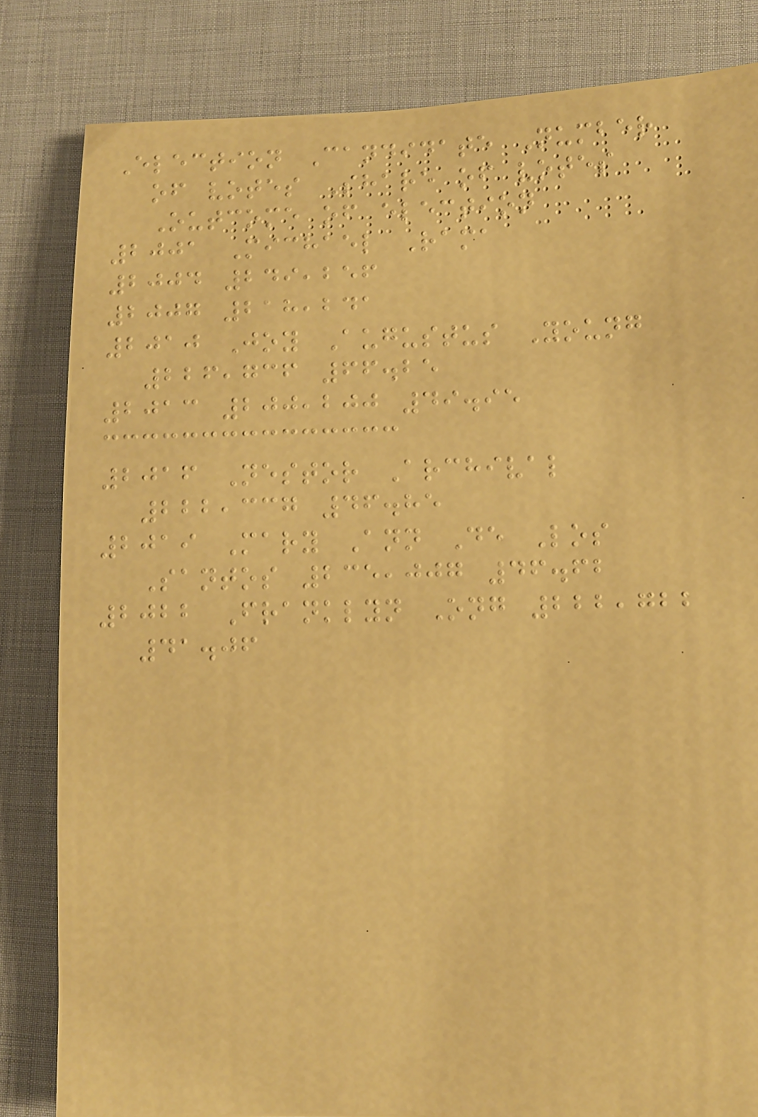Election Candidate Number
of votes Share of votes
Outcome of election
2001 Michael Rama
2004 249,256
2007 218,241
2010 Joy Augustus Young
226,736 66.25
2013 200,200 49.95
2016 Nestor Archival
222,337 46.85
2019 Mary Ann De Los
Santos 235,007 46.62
2022 Franklyn Ong 222,722
41.06
